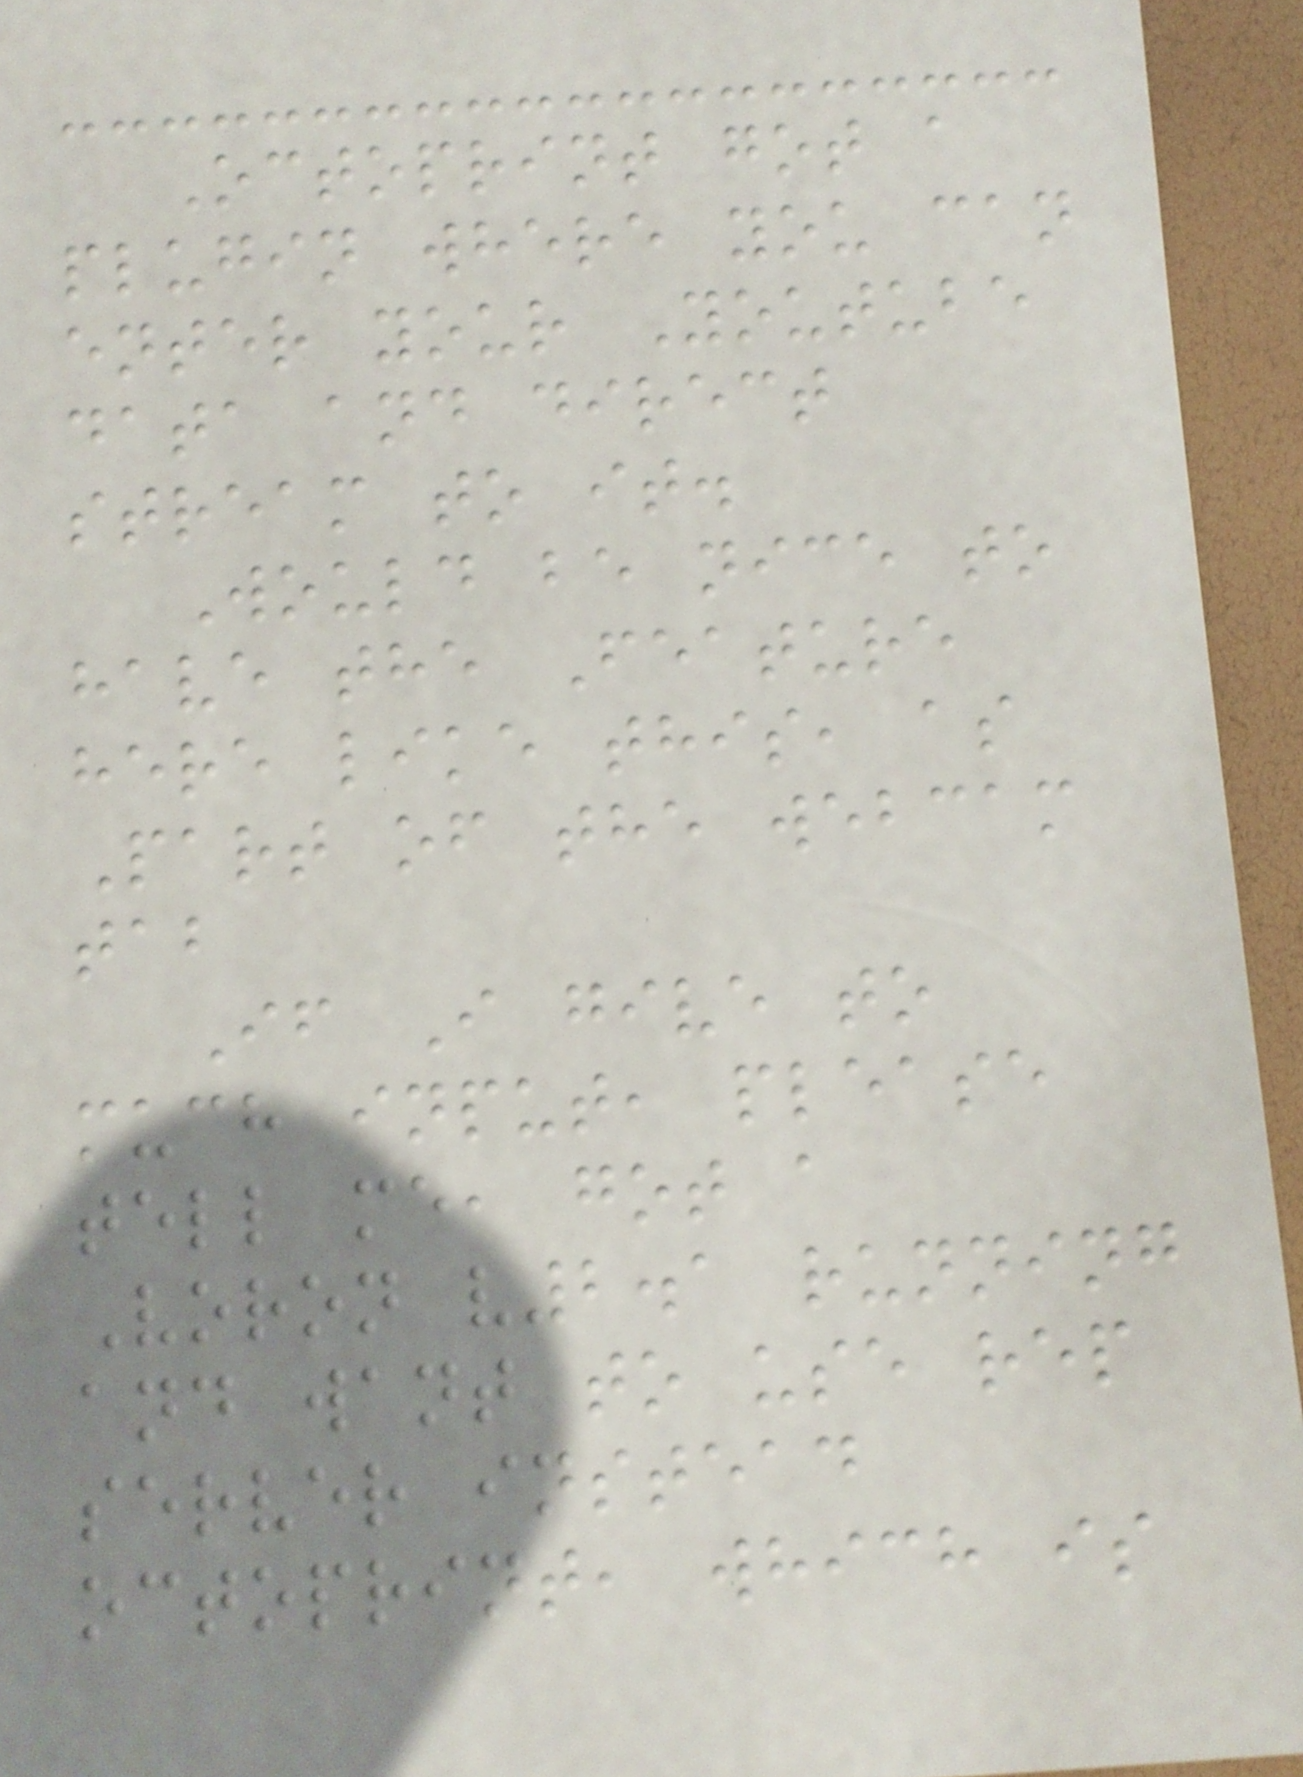Octoprint got a
plugin where you can
enter your Youtube
data and direct
stream to it.
Would be nice to
have the Feature
here like this, as
Part of the webcam
tab
If I give to
much input, please
tell me, got a
Voron v2.1 running
and want to use rep
server instead
octoprint, which is
